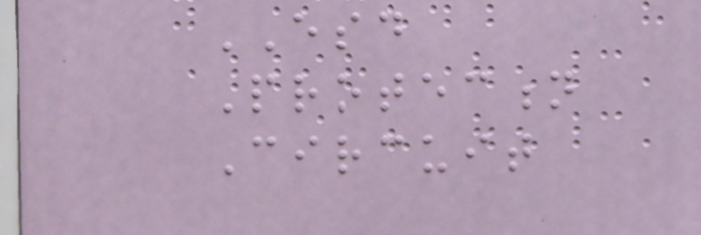ESD
Protection
Circuit
